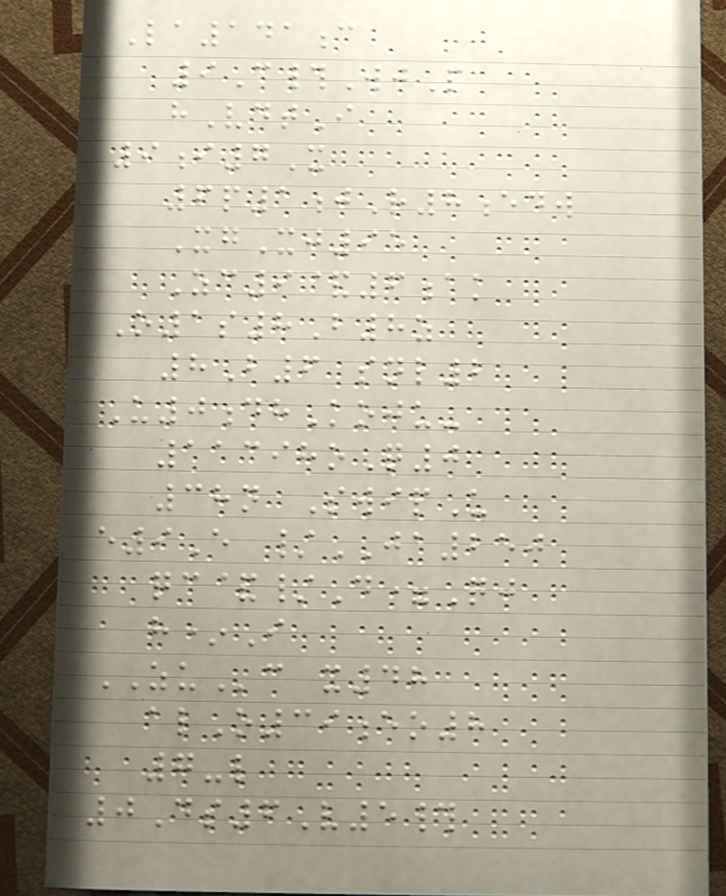La141c
9C#WjP
hVdtI
9i7X
6p1jR8edw
XgXj95
Zc9&6ak
O1s8B8z
8B6 snl2
U0dhKoju-
11398oQ0
38n SwipU
e9E /JA250
qc&/D=Qj
h*I
ZUc x48
alO39eo8
7-l
0Ds6V5#
